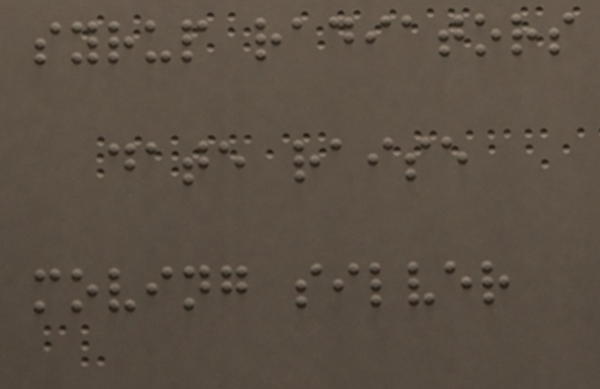syrup radiators
date raise
moving silver
